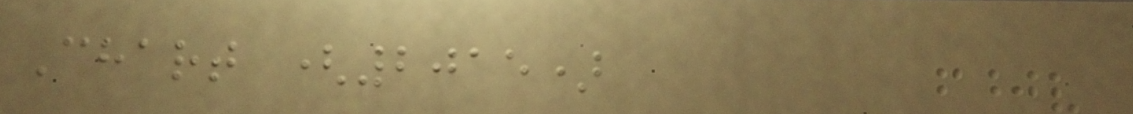Chart (2015)
